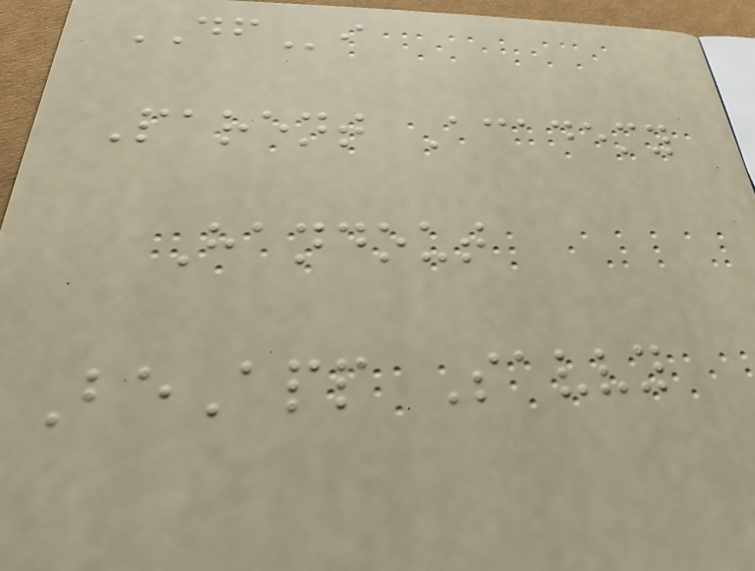DFi
Parent Academy
Handout
BeApp Savvy
